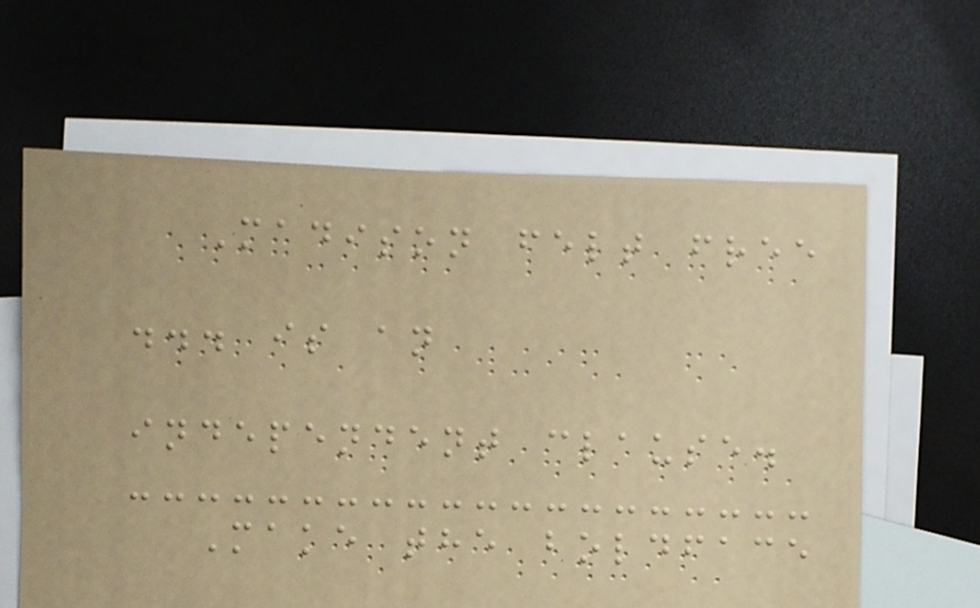Madison felt free
... is an
independent clause.
Make the boldface
